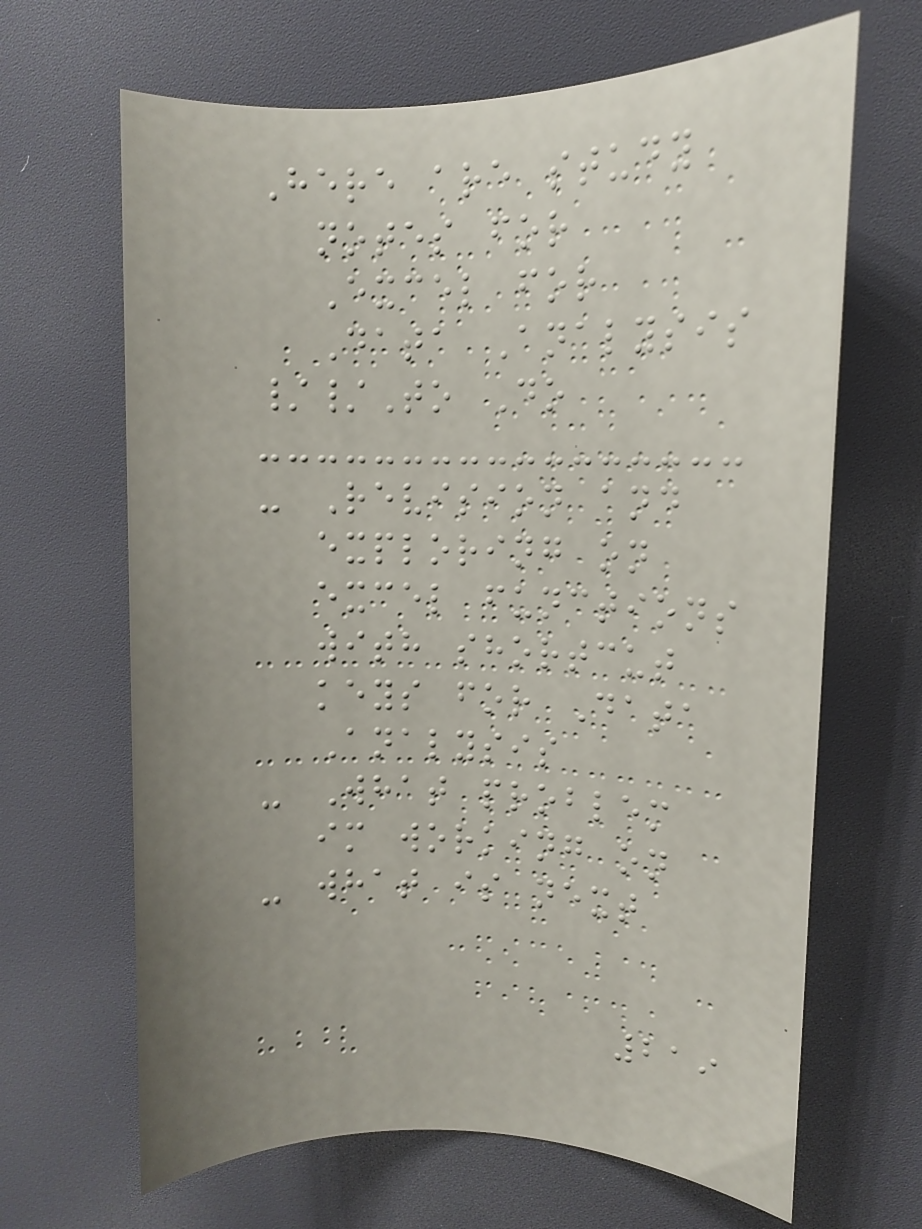Here are study
notes for
Excel for
Data Analysis
//To Do
- Revision and
exploring on
excel functions
with shortcut
keys for Data
Analysis
- What problem
im working on
- what is next
219
